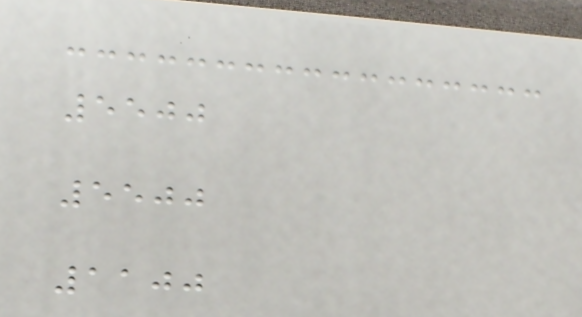5500
5500
1100
